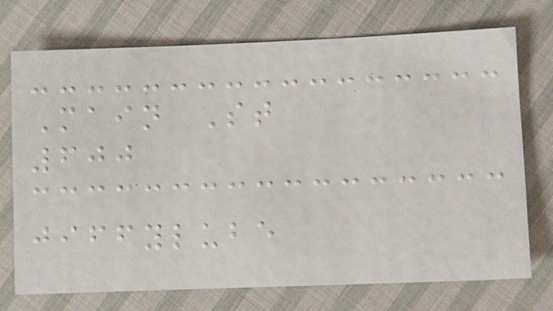Main St
600
jiffylube
